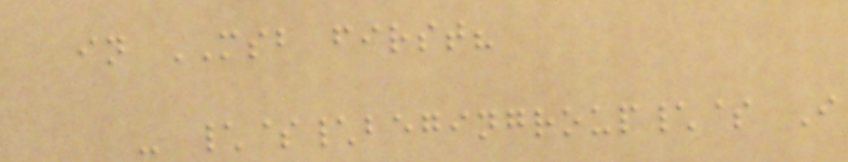in MSB first?
- \$\begingroup\$ I
